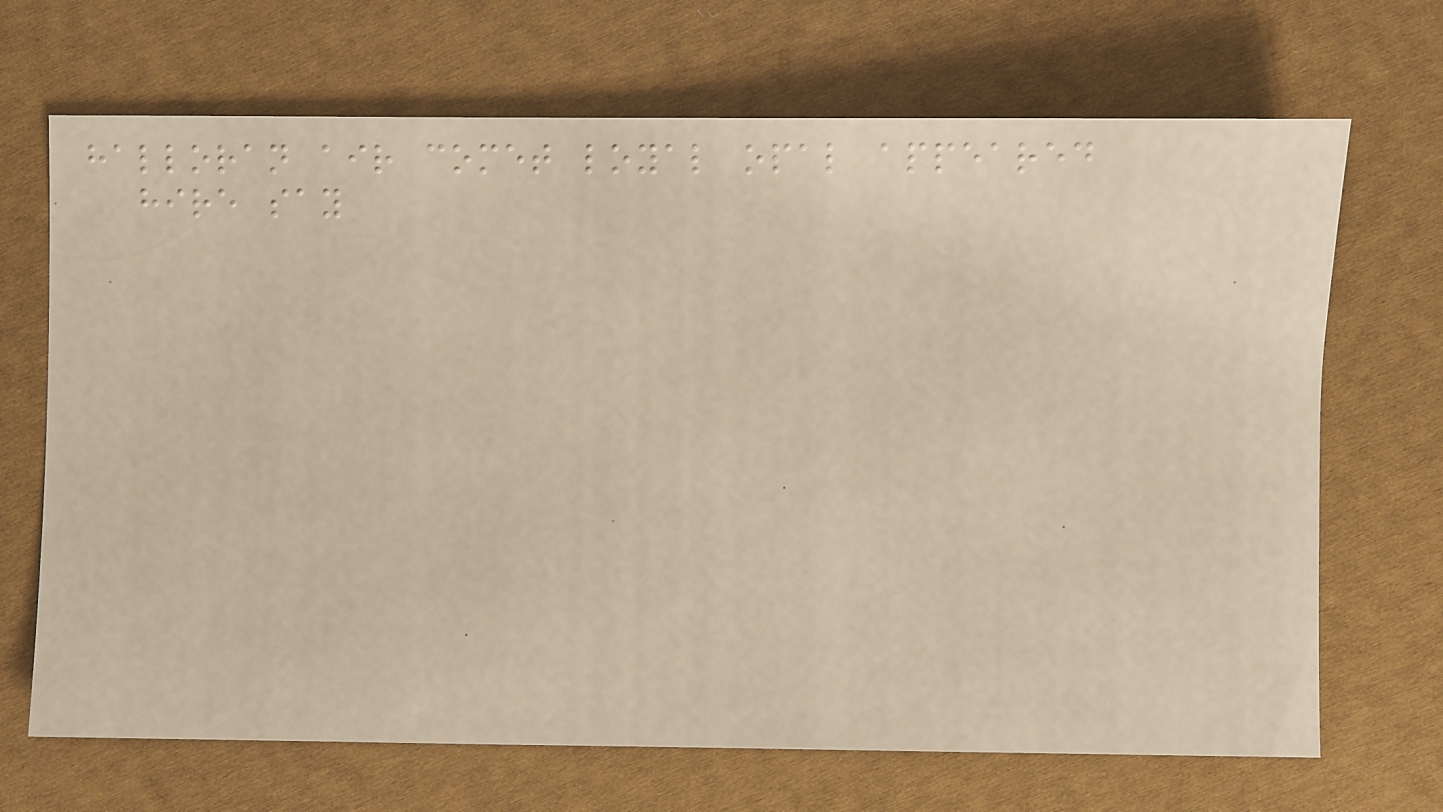halloran air comet loyal opal appeared
hire say
